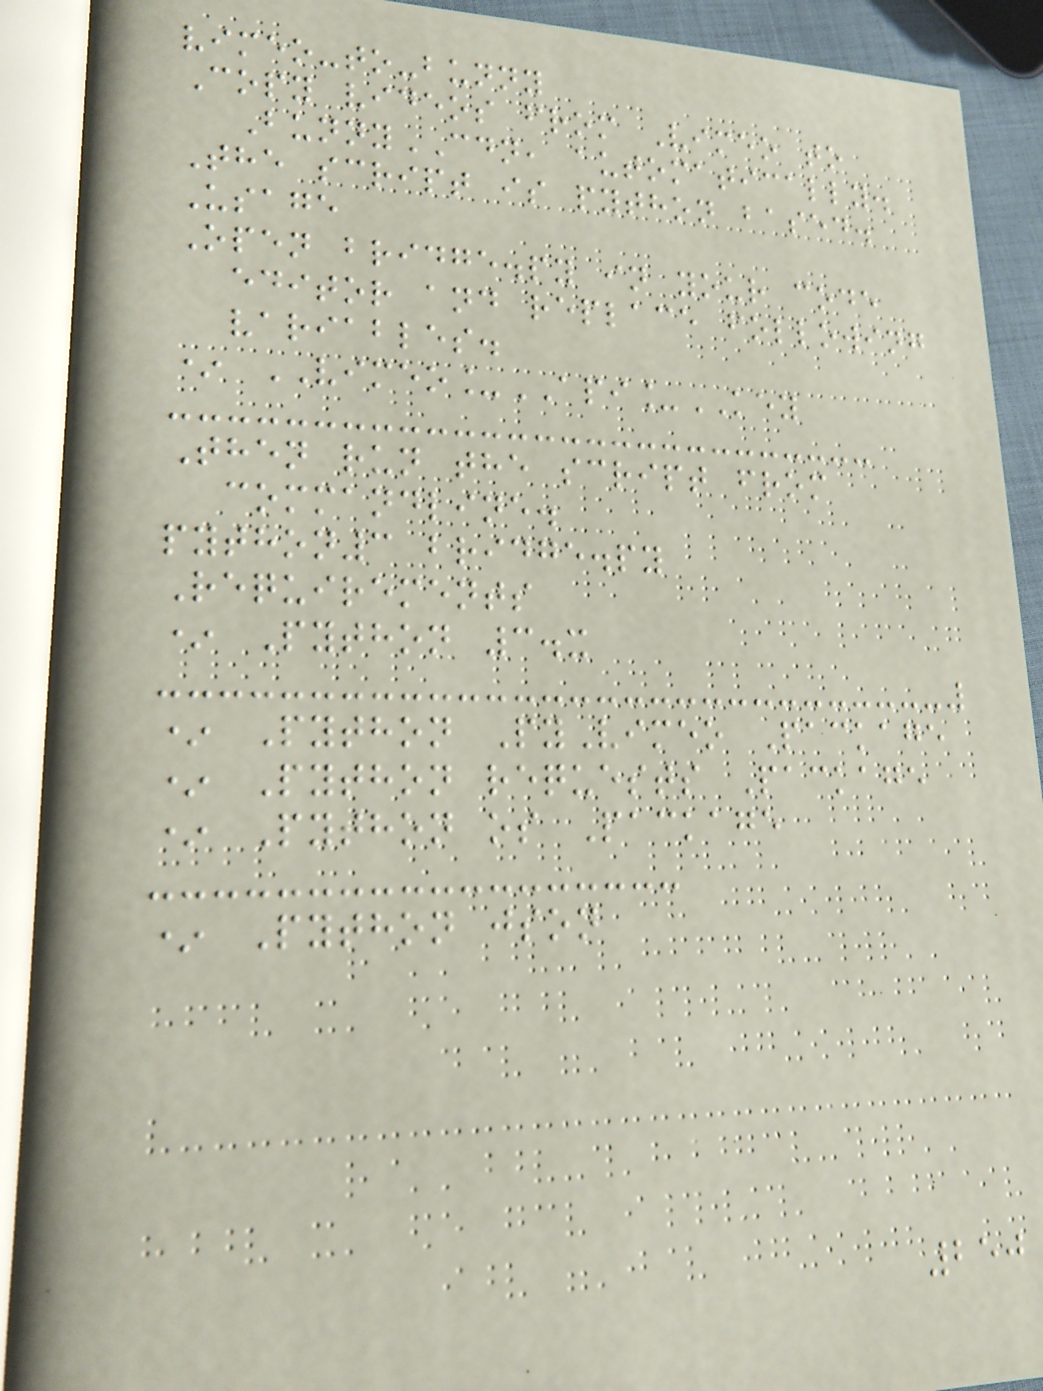vimeo-to-bunny
Copy videos from Vimeo to
BunnyCDN, automatically.
The script is python based.
Usage
Open bridge.py in your code
editor and replace following
variables.
* VIMEO_API_KEY
Then run the script from
commandline.
python3 bridge.py
Requirements
* Python 3.x
* Python PyVimeo Package
* Python requests Package
* Python os Package
* Python json
250
